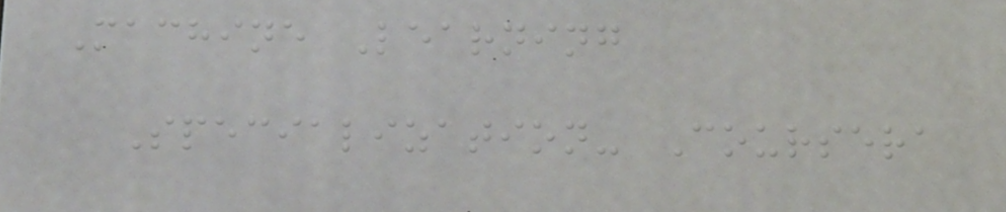Machine Learning
Specialization- Coursera
